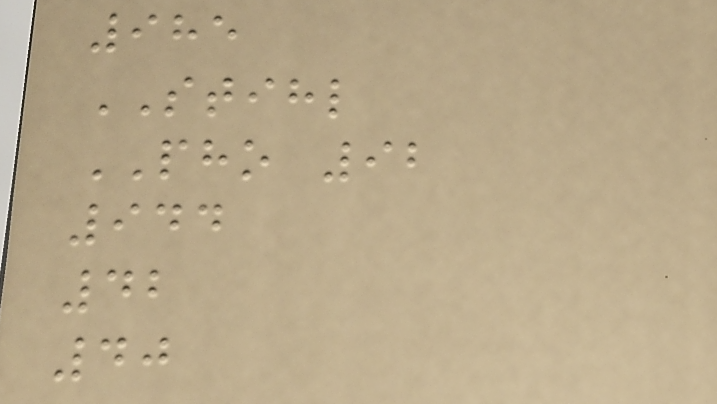985
STIHL
PHO 92
944
42
40
